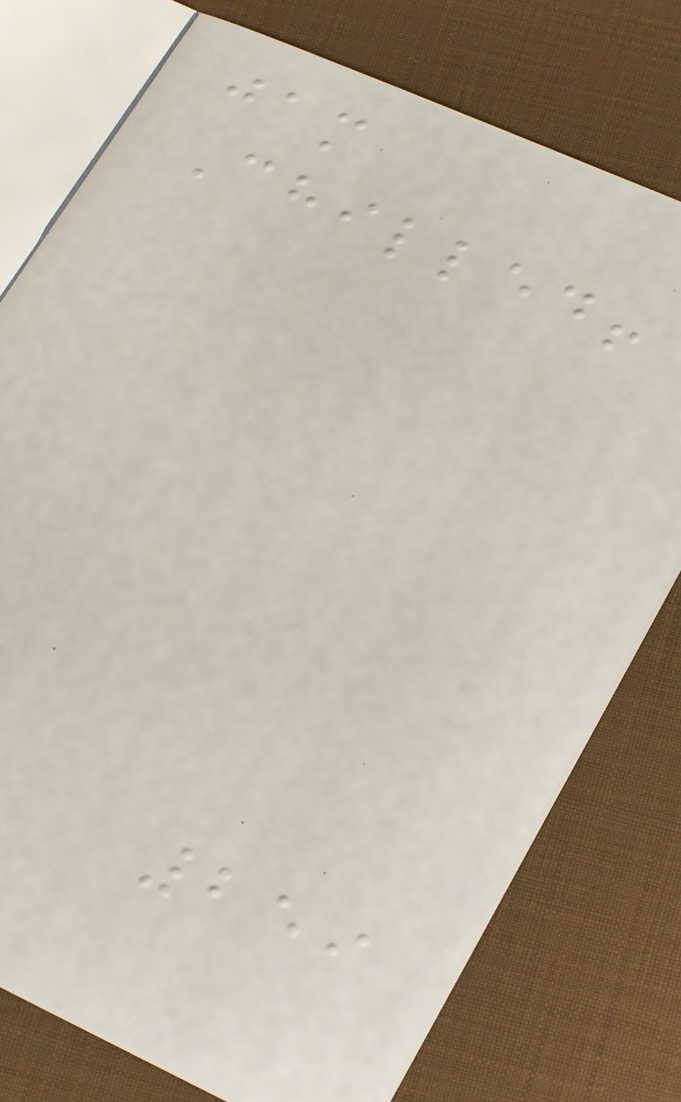jam
Chilled!
259
